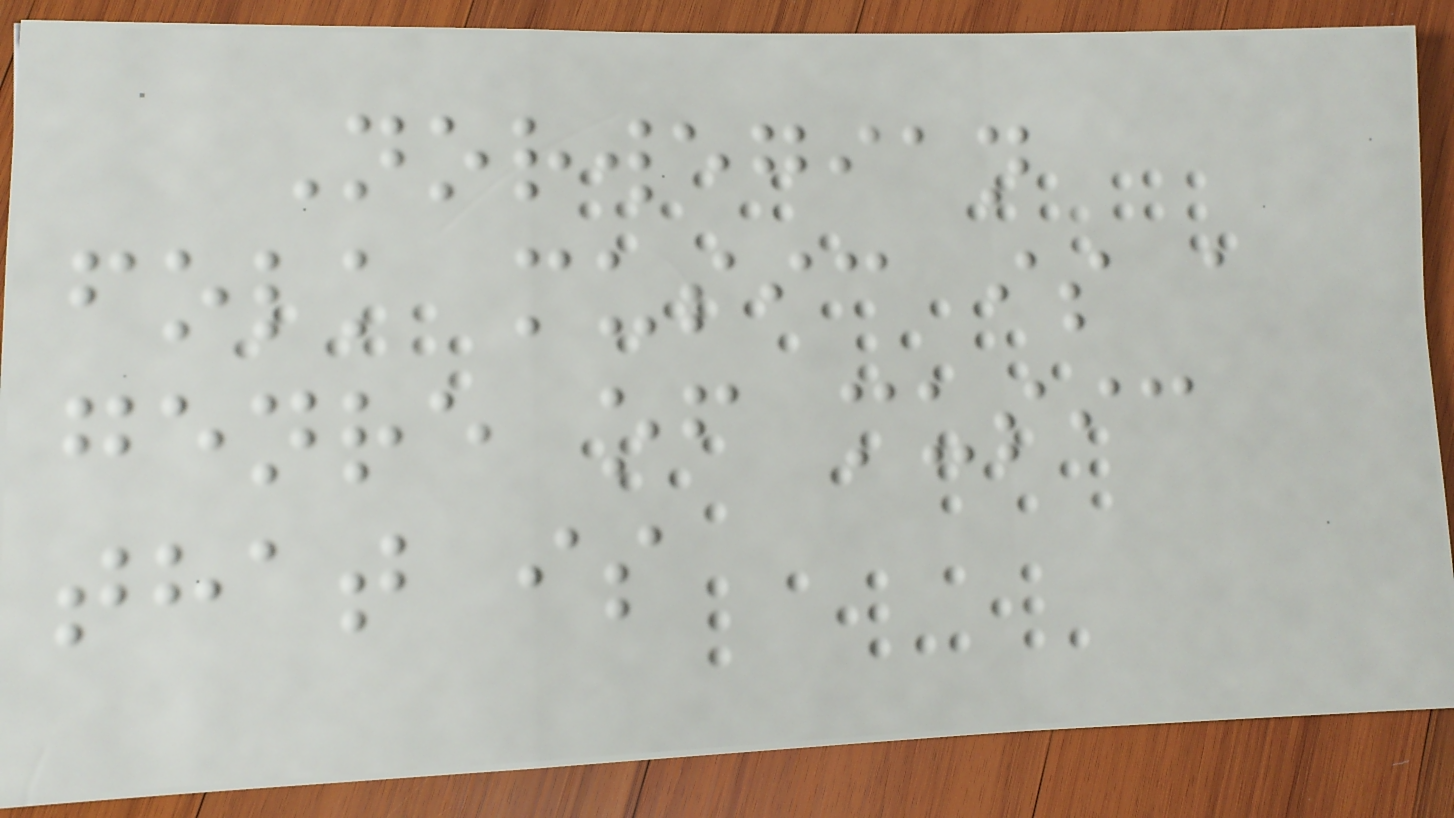Norwegian
folk music is a
genre of music
that is
